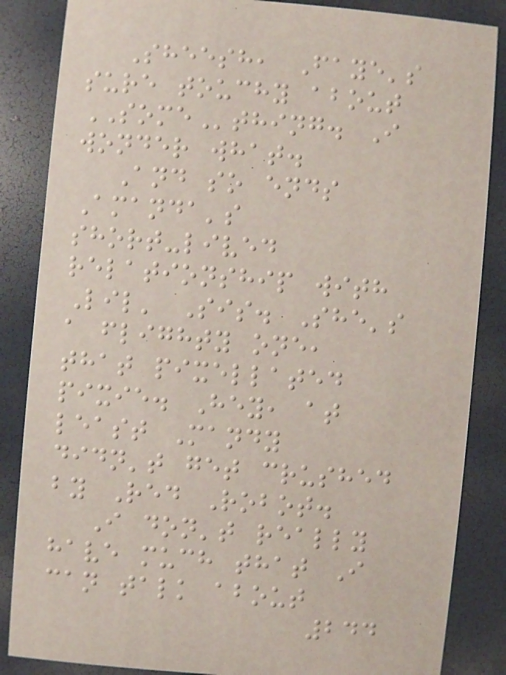Sheesh, Faye's
sure touchy about
SOMEthing. I
wonder what.
And so ends
Amanda's
short-lived
relationship with
Lil' Sis. She's
a flighty one,
that pixellated
pixie. Hey, at
least Mandy
didn't get crushed
by Red Robot.
I don't really
have much that I
can talk about
244
